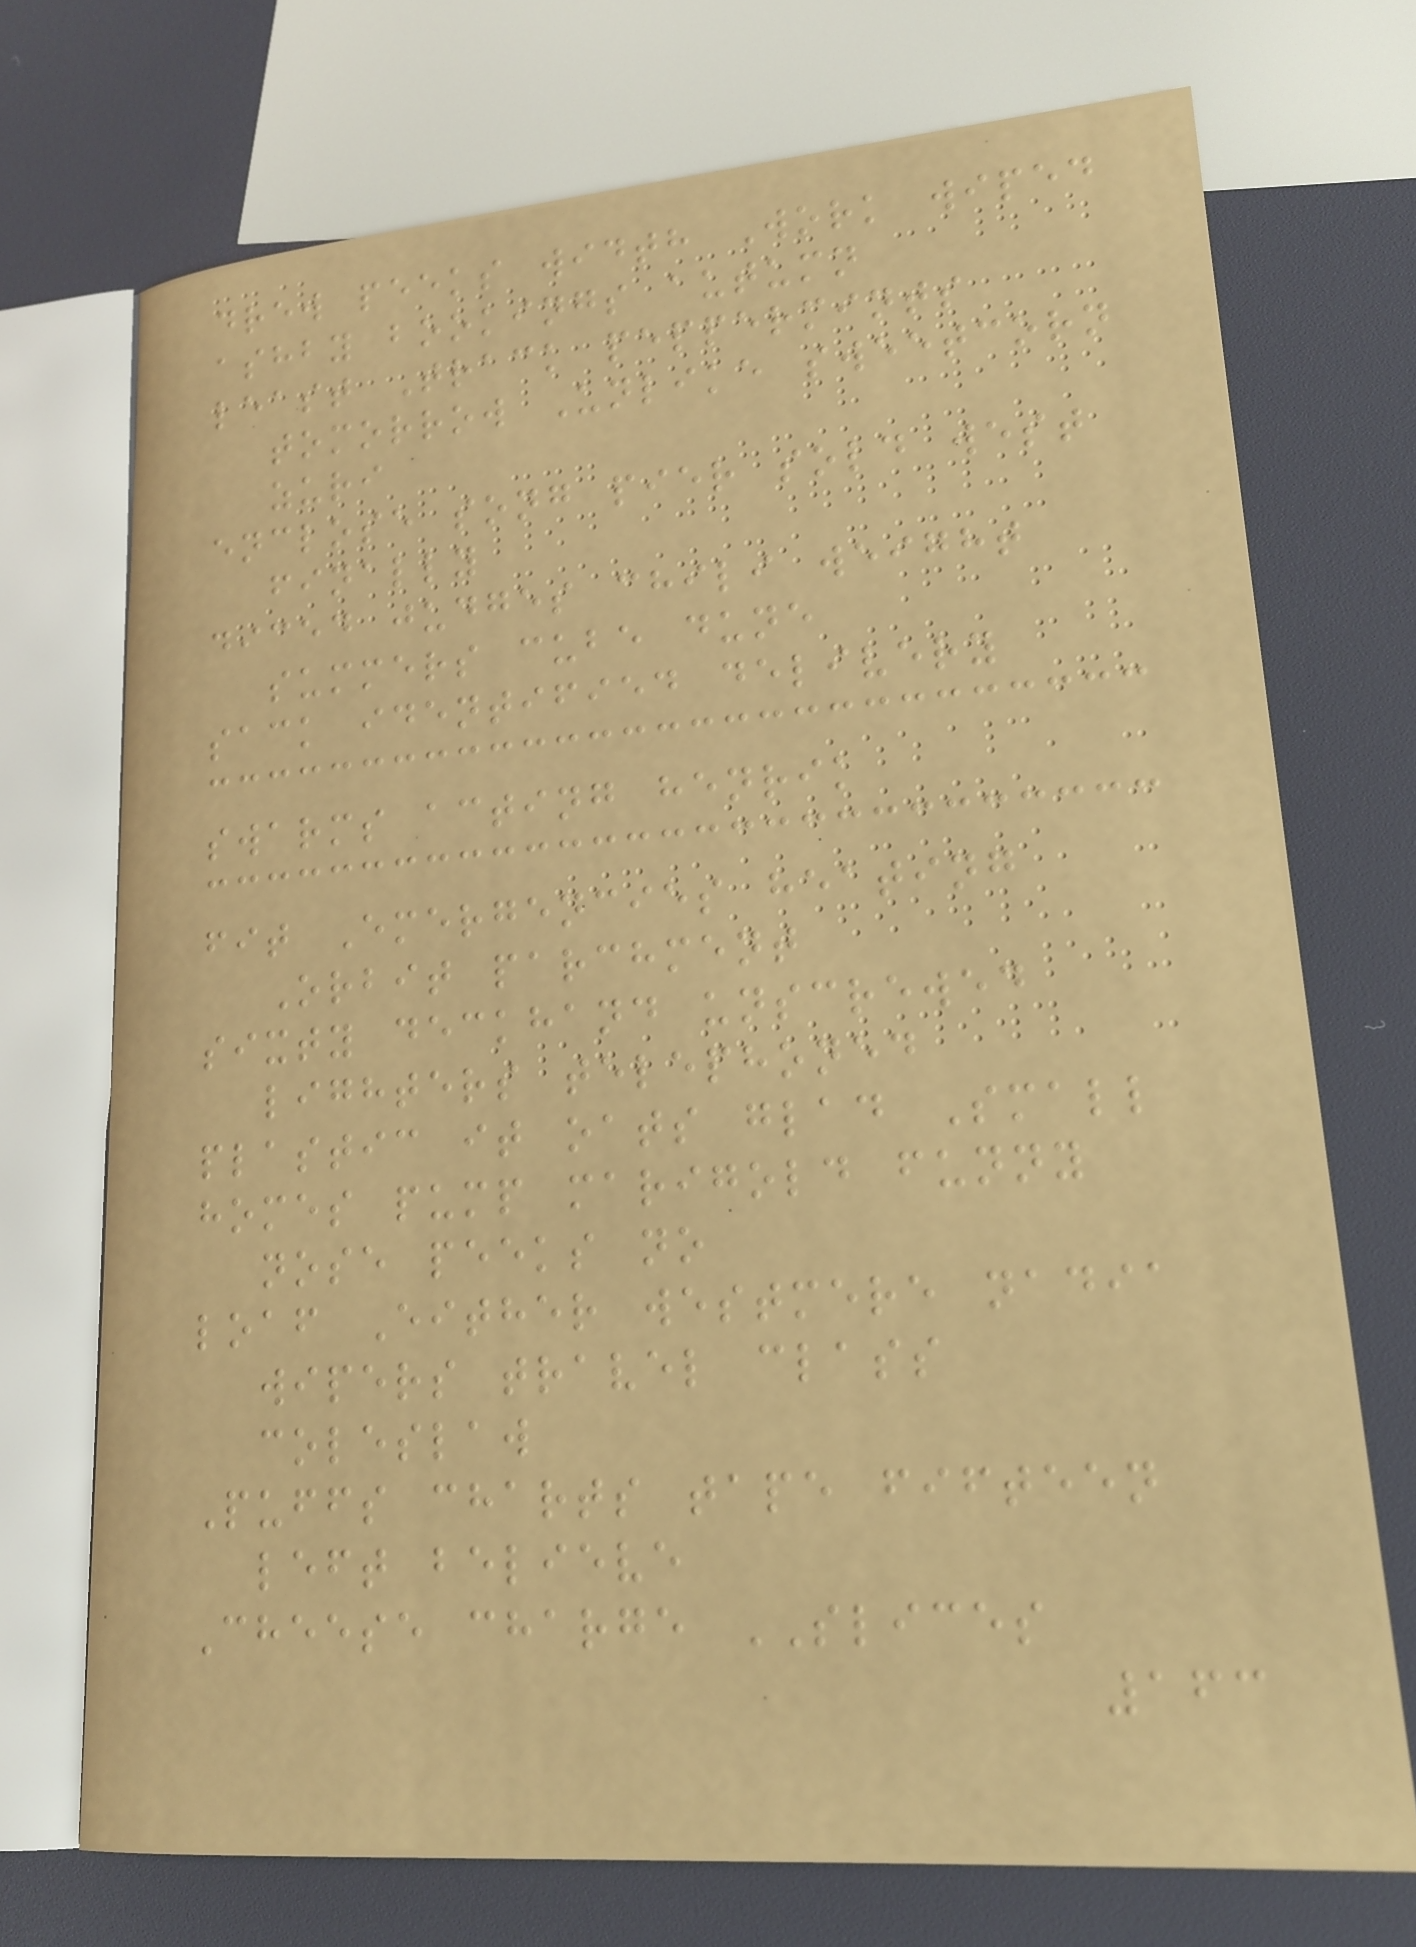drew peeks width Work wiped
ashby bookings autumn
least Track peppermints
tomorrow Unlike sweetcorn
zuri
enclose song pier sold west
finally
diced judges chili weight
summers cube dune
sack identified delivery
swarms acting henrik
fit Emergencies heating
Orbit parchment
sixty deckhand unscrewed
lighters telephoned
plastic it oats glad Small
homes pump marigold funny
nose peeks no
loaf Either westmere nadia
wipers travel class
coleslaw
Puffs charts tape fifteen
left believe
Cheese charge SLICES
163
